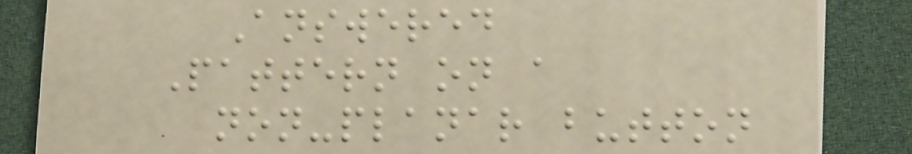Answered
Pattern on a
non-planar button
